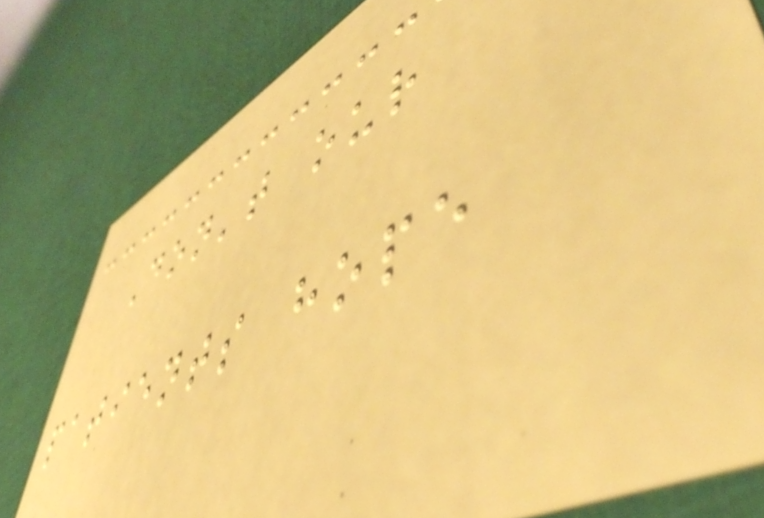Don't our
patients hope
